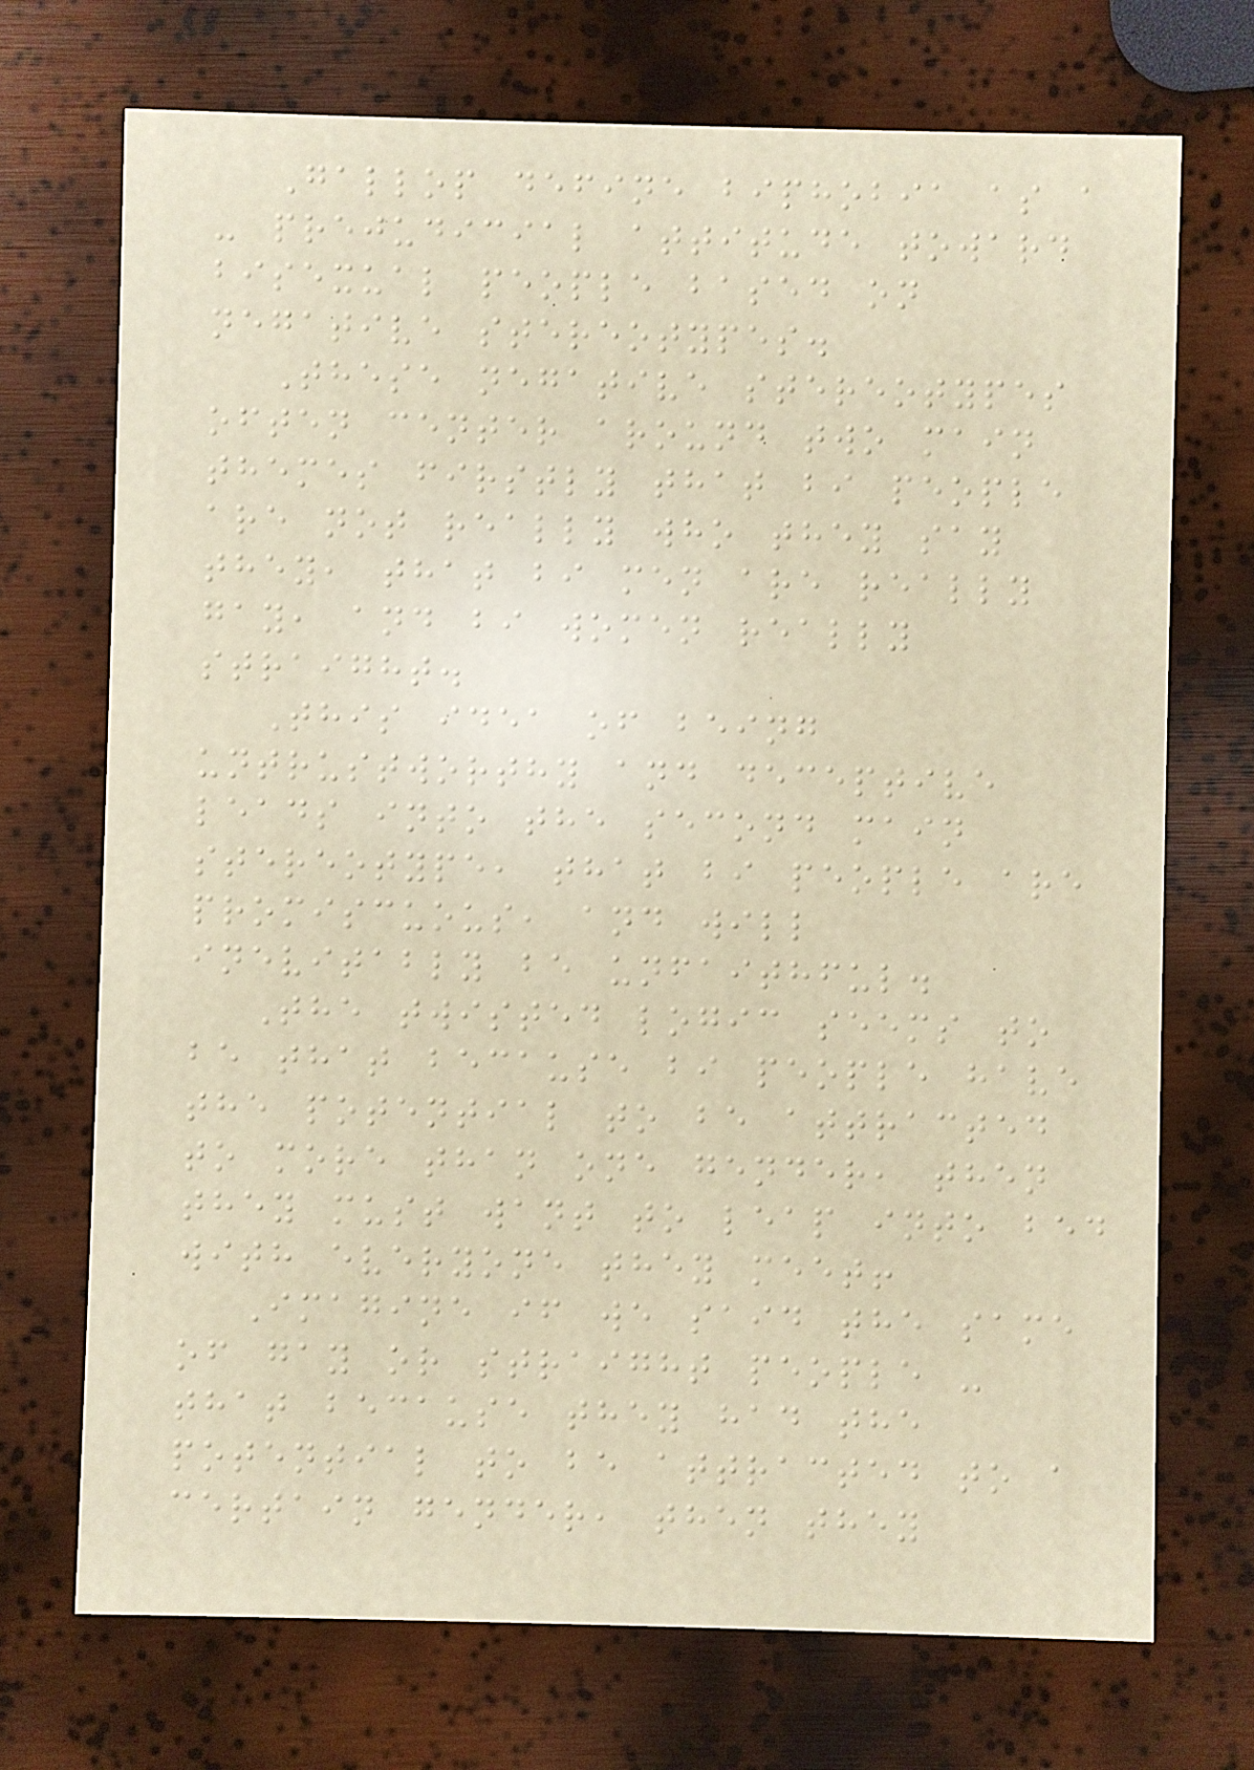Gallop define biphobia as a
- prejudicial attitude toward
bisexual people based on
negative stereotypes.
These negative stereotypes
often center around two main
themes firstly that bi people
are not really who they say
they, that bi men are really
gay, and bi women really
straight.
This idea of being
untrustworthy and deceptive
leads into the second main
stereotype, that bi people are
promiscuous, and will
inevitably be unfaithful.
The twisted logic seems to
be that because bi people have
the potential to be attracted
to more than one gender, then
they must want to leap into bed
with everyone they meet!
Imagine if we said the same
of gay or straight people -
that because they had the
potential to be attracted to a
certain gender, then they
